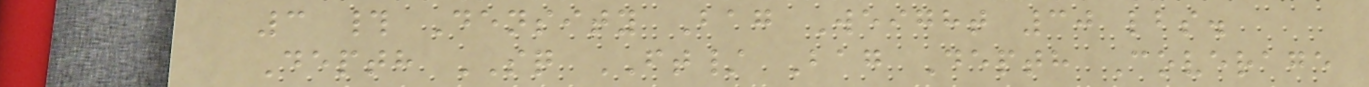3 # Density Bag Weight 30 lbs.
Depth SQ FT/ Bag Depth Coverage
